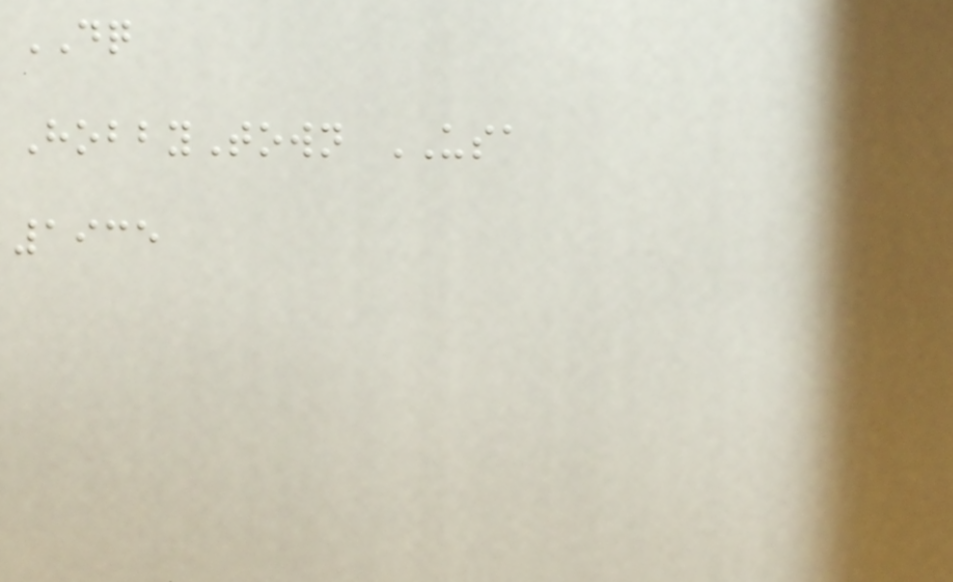DQ
HobbyTown USA
1935
